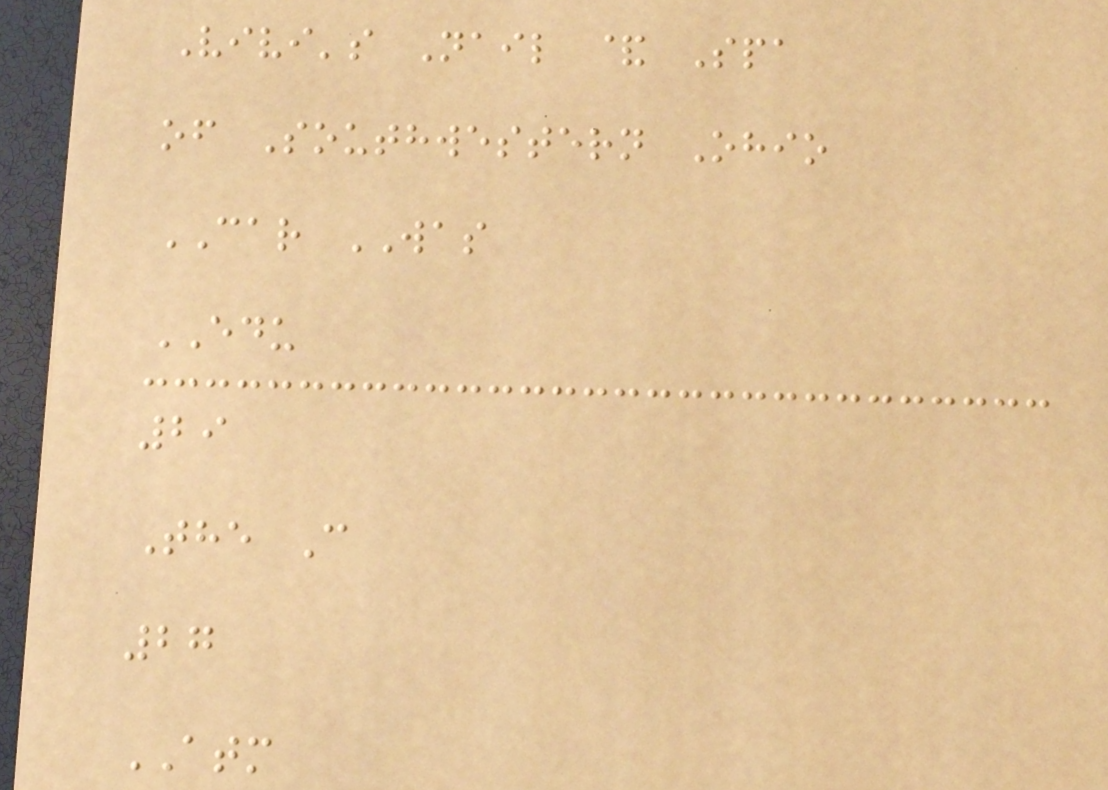Vivi's Nail & Spa
of Southwestern Ohio
CAR WAS
EDU
29
The C
27
ATM
